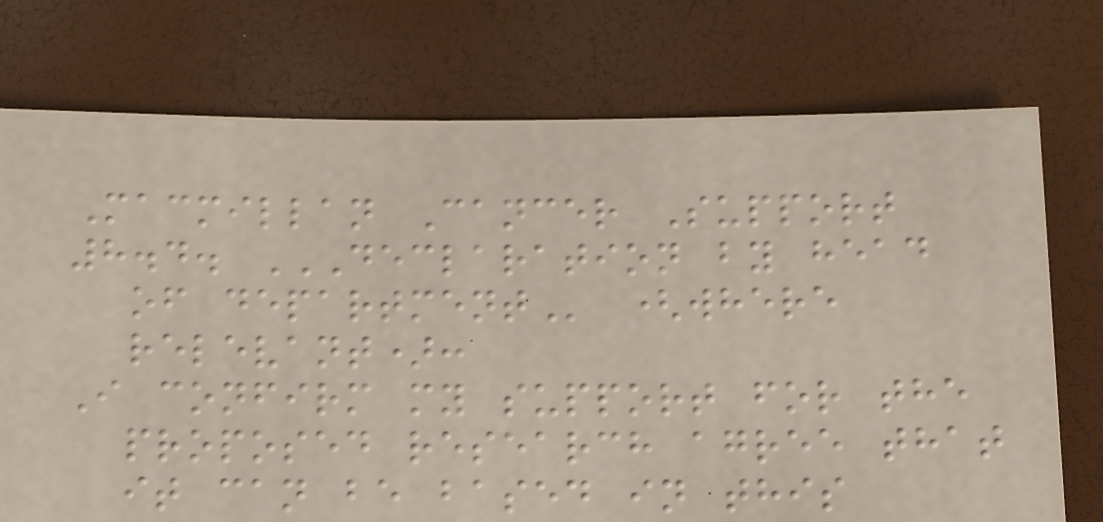Macmillan Cancer Support
8.4. DECLARATION BY HEAD
OF DEPARTMENT (where
relevant):
I confirm my support for the
proposed research agree that
it can be based in this
